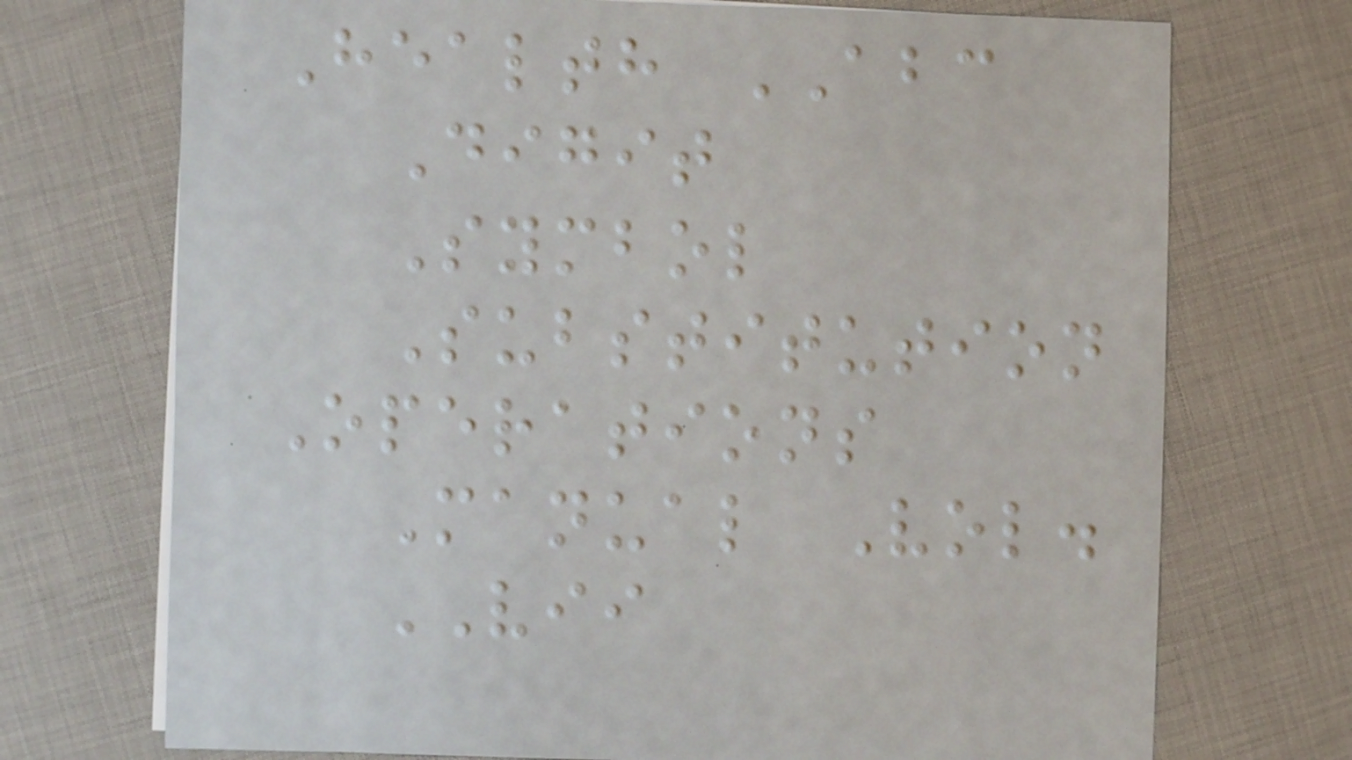Health ABC
Digit
Symbol
Substitution
Operations
Manual Vol.
VII
